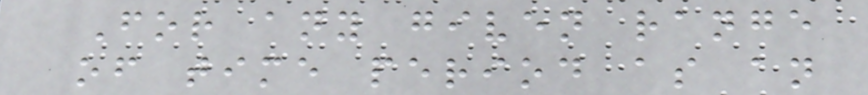For any given range
of time period as an
